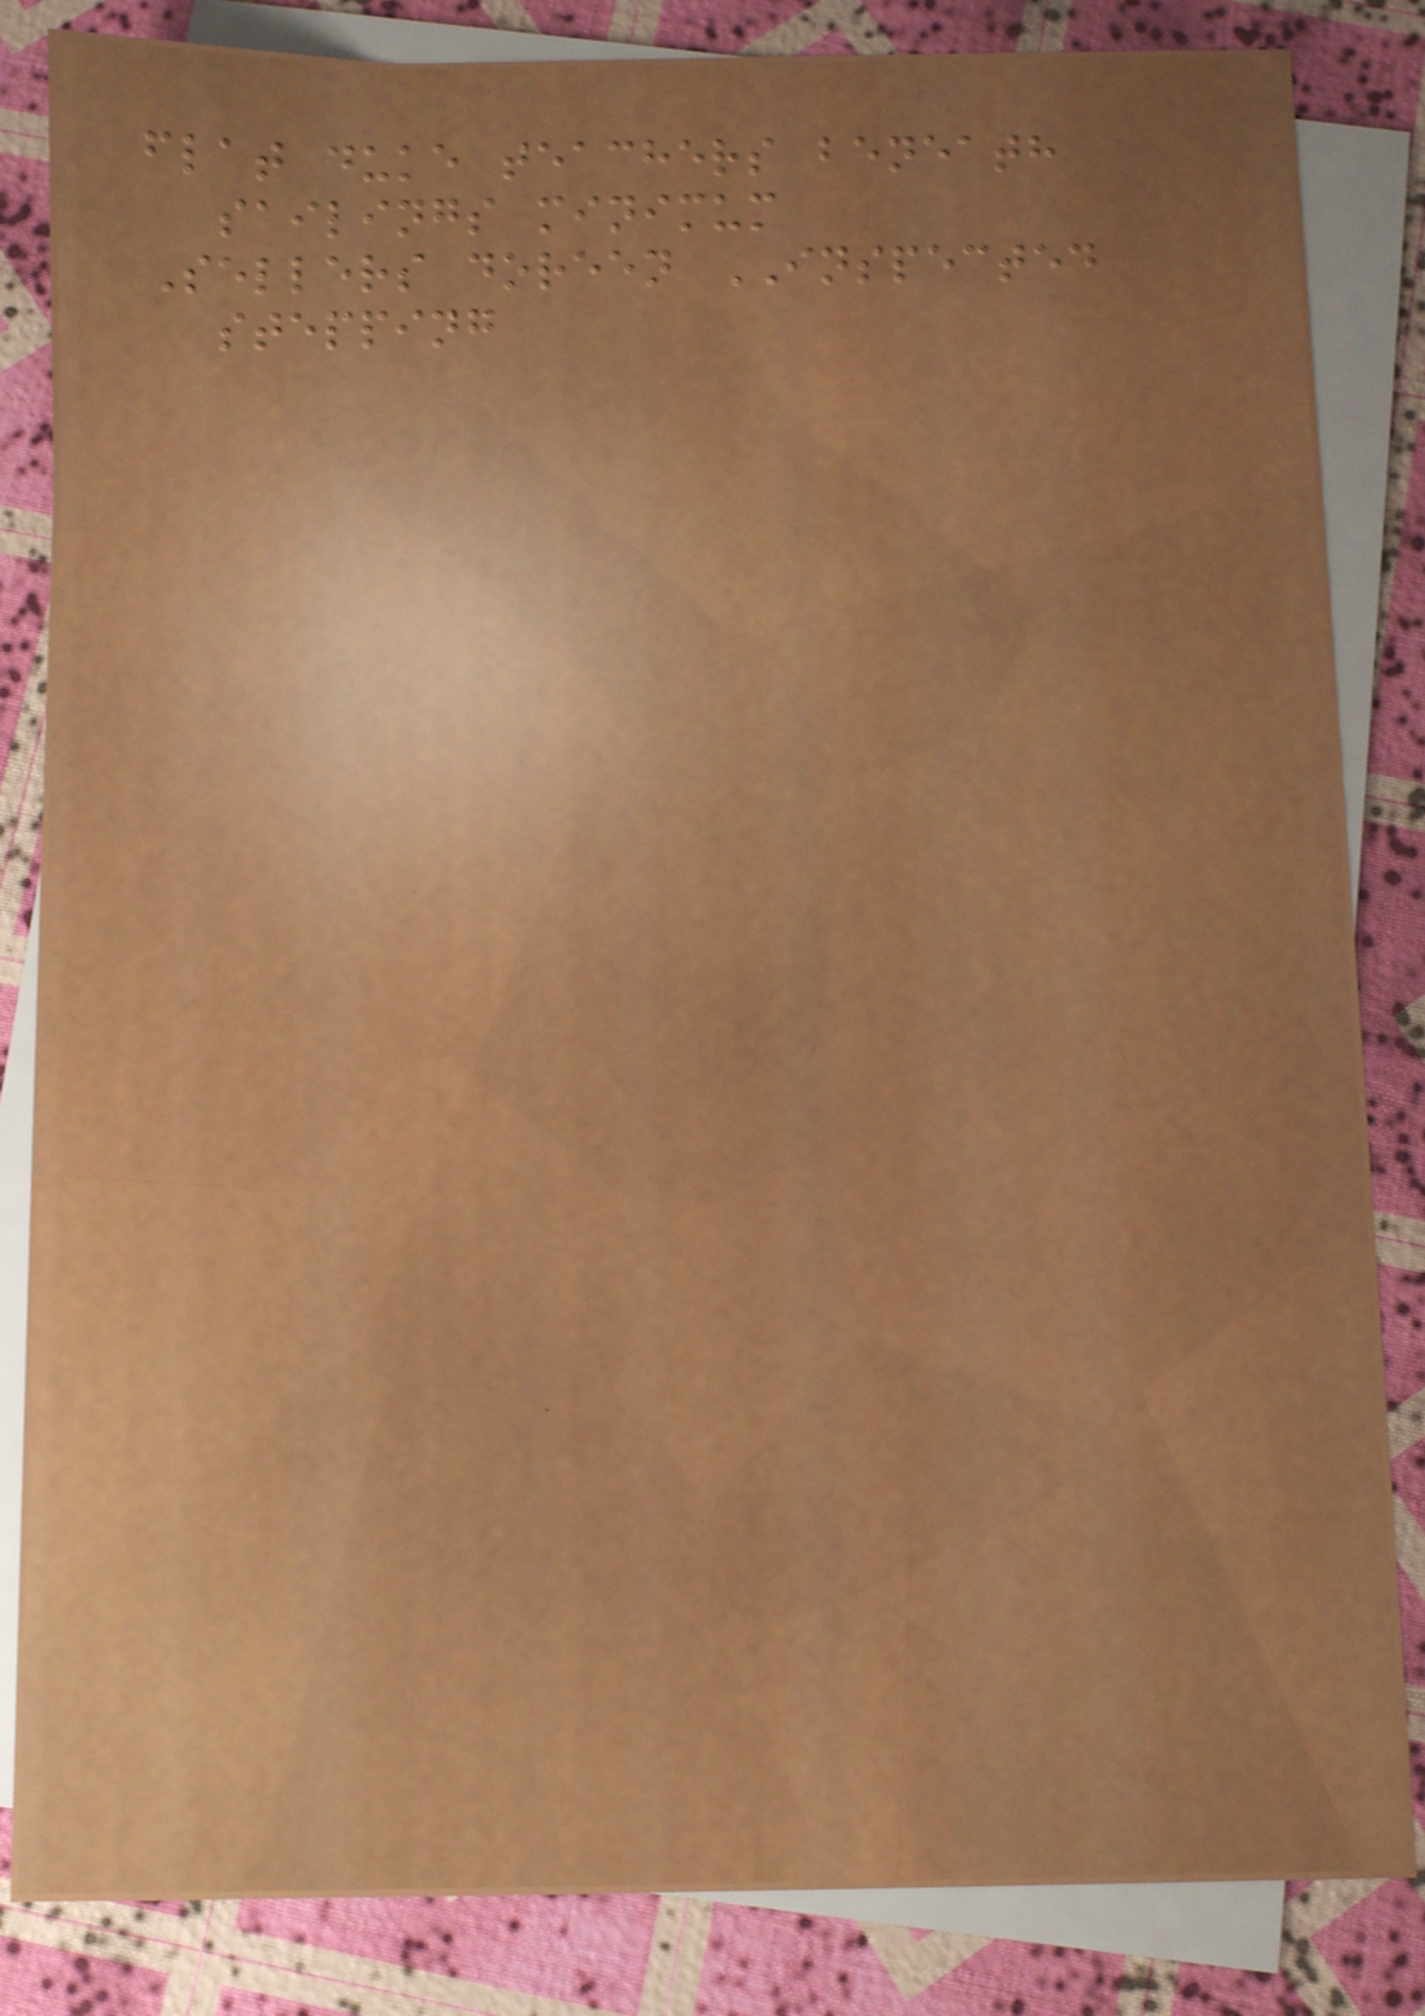flat duke teachers beneath
sailings minimum
Sellers doreen INSPECTED
stepping
